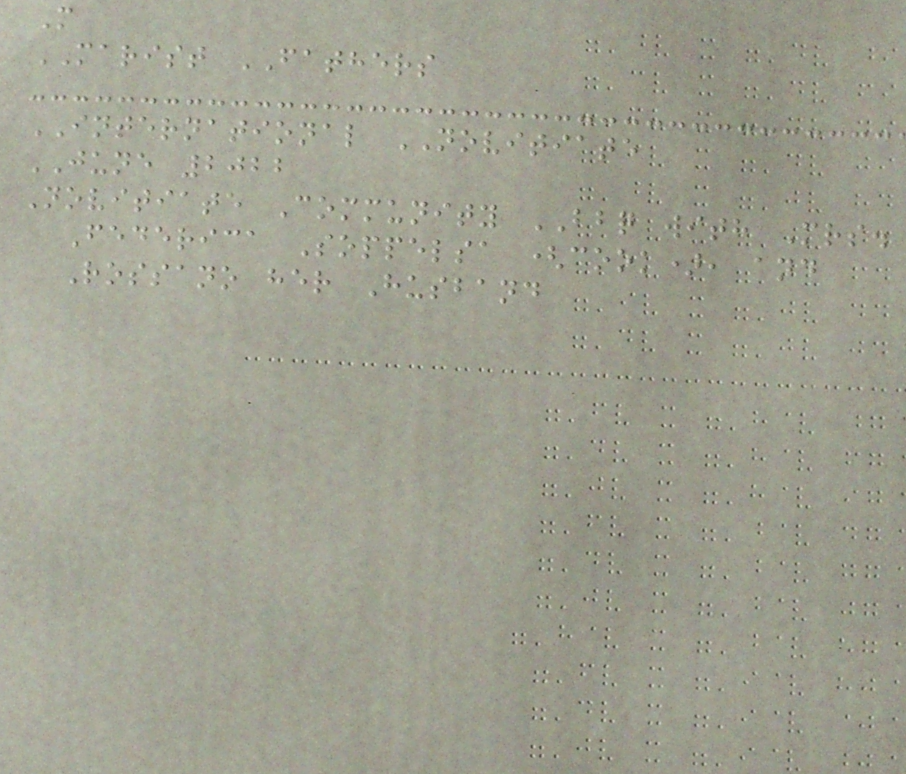M
MARIST FATHERS
INTERNATIONAL NOVITIATE
JUNE 2022
Novitiate Community BBQ with Mrs.
Federica Soppelsa (cook), and
Rossano her Husband
